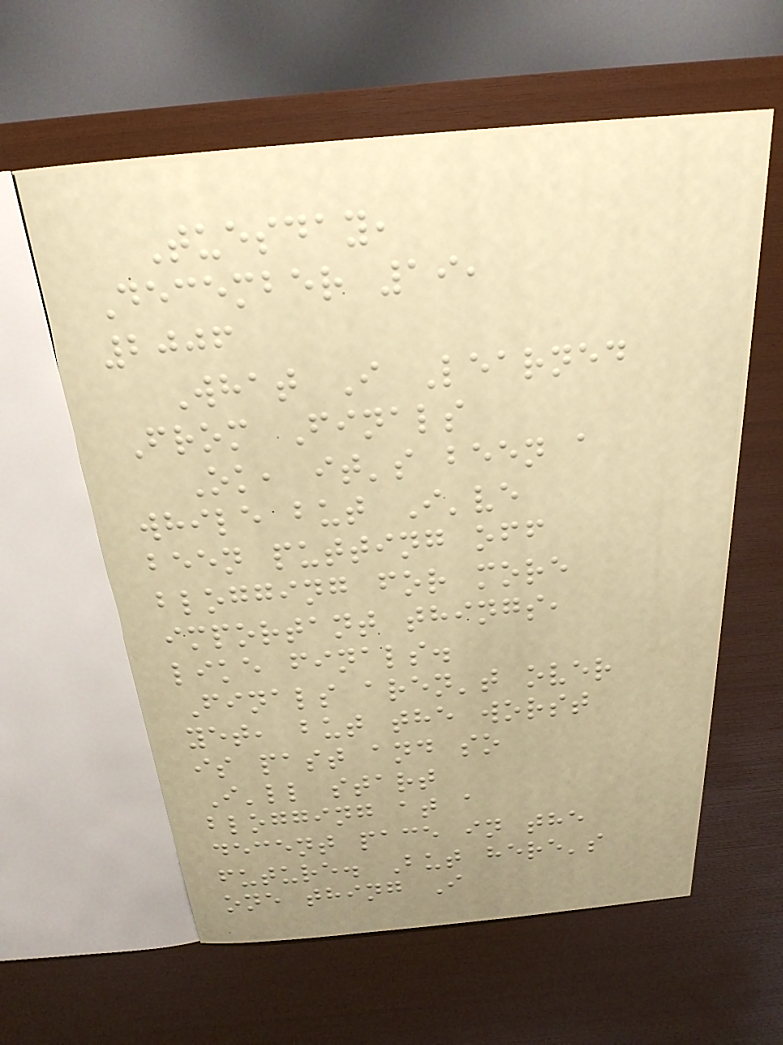Tuesday,
December 19,
2006
What I Learned
From Finals
Ok, it's been a
while but I've
been putting off
blogging for more
important things,
like finals.
Finals aren't over
yet, but the worst
is past and so
I'll start
blogging at a
decent pace in the
future. But here's
one thing I
